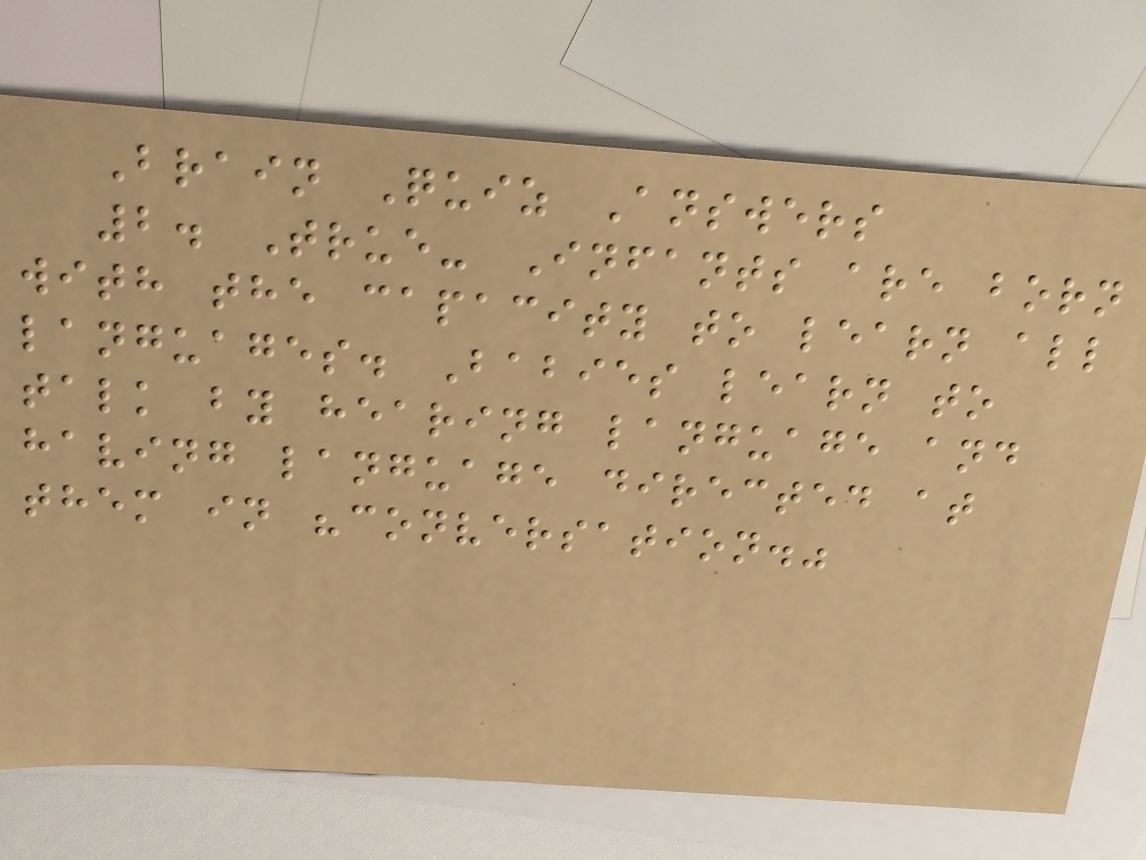Brain Quiz Answers
2. True- Infants are born
with the capacity to learn all
languages. Babies learn to
talk by hearing language and
having language directed at
them in "conversation."
